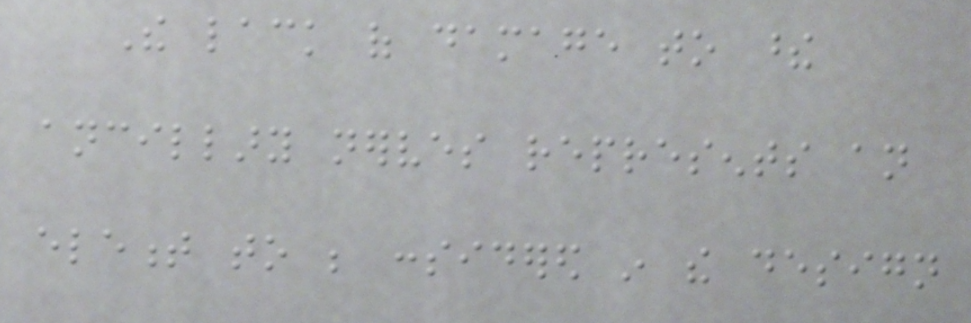The lack of damage to these
ancillary nerves represents an
element to be considered in the design
